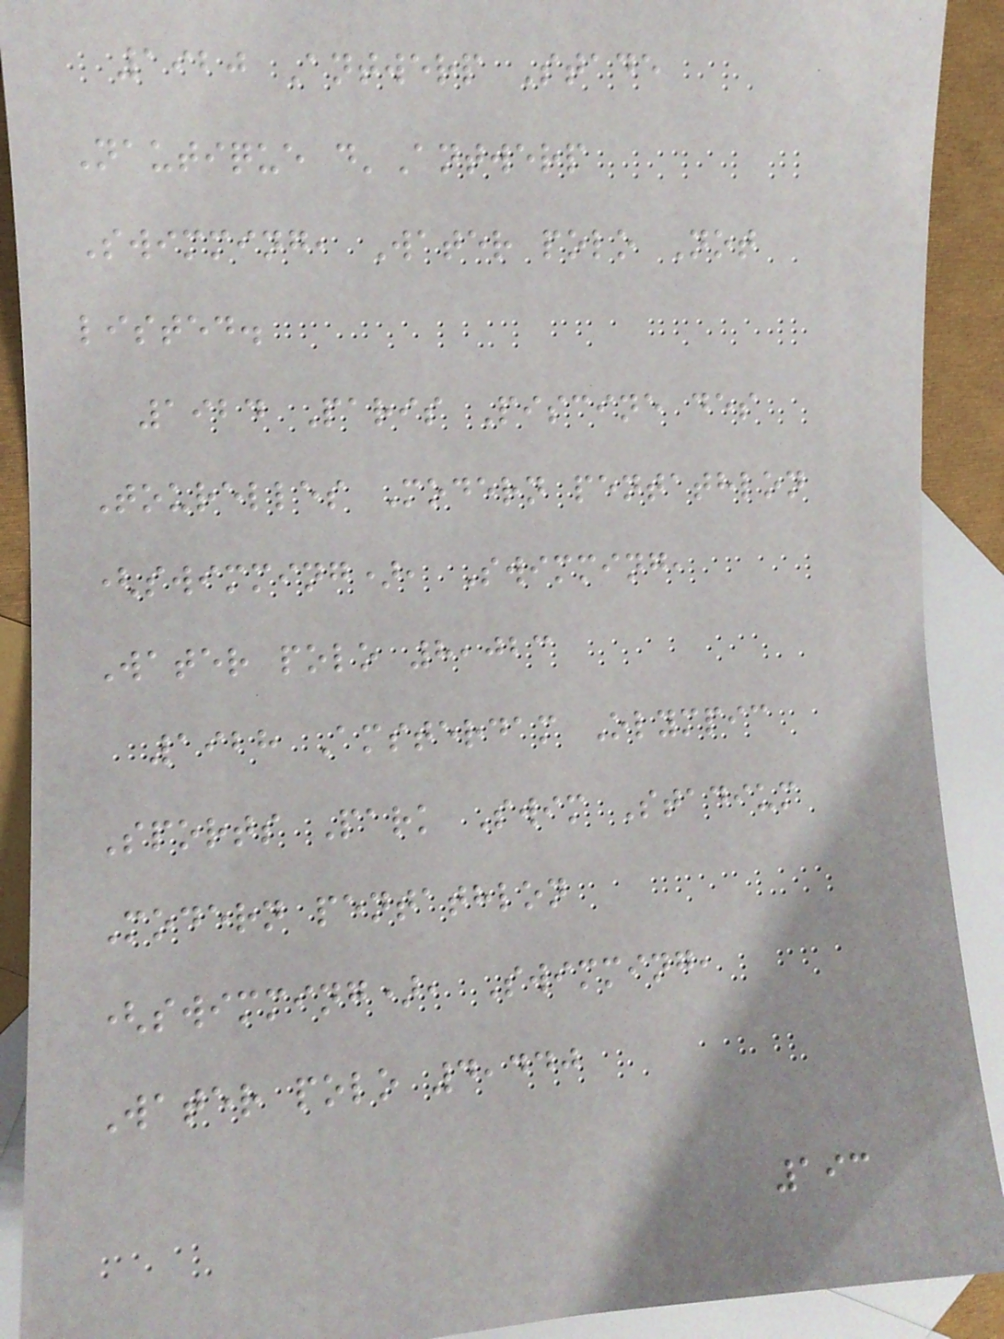1920 Antwerp Stade
Nautique d'Antwerp
Swimming, Water polo Not
listed.
1924 Paris Piscine des
Tourelles Modern pentathlon
(swimming), Swimming,
Water polo 8,023
1928 Amsterdam Olympic
Sports Park Swim Stadium
Modern pentathlon
(swimming), Swimming,
Water polo 4,440
193
